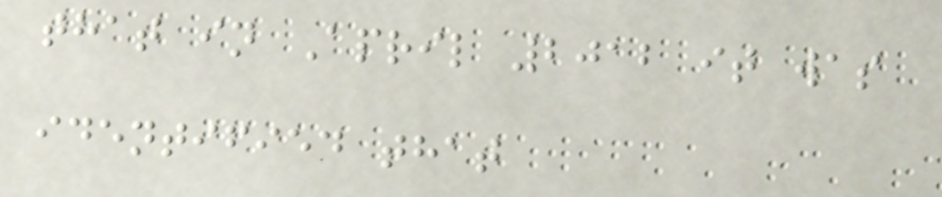that in April 2012 it was
identified that
